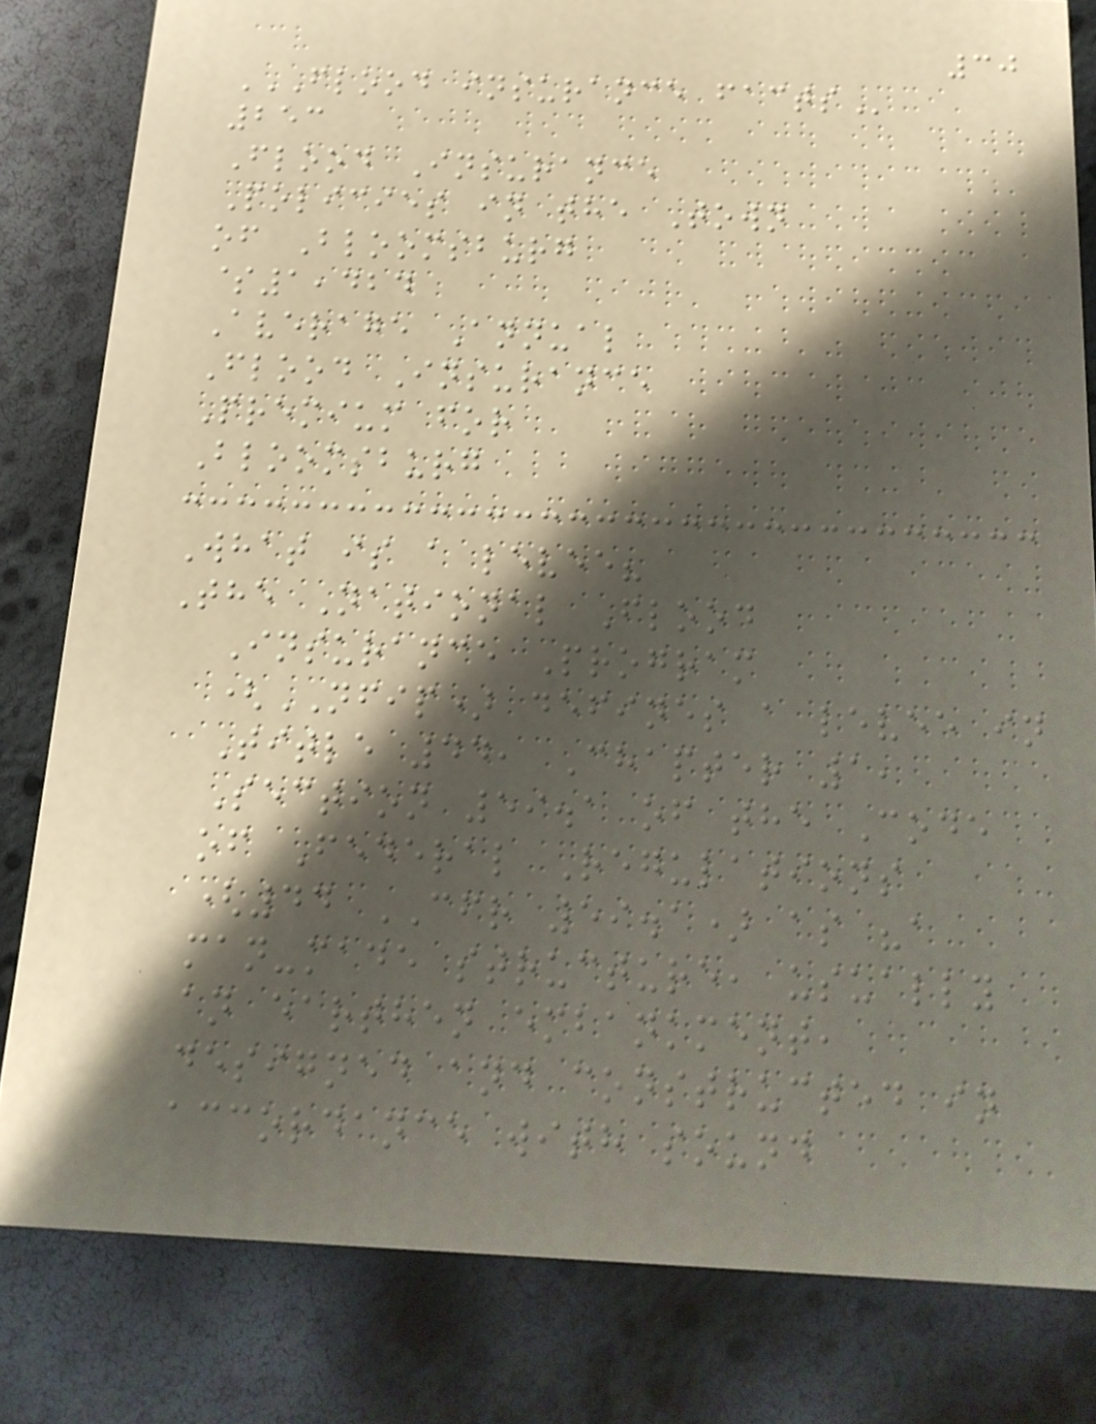30
FLOOD INSURANCE FACTS
253
Flood Insurance
Policies in the Town
of Bloomsburg
$1,424
Average Annual
Flood Insurance
Premium for
Bloomsburg
What is a levee?
The National Flood
Insurance Program
(NFIP) defines a levee in
Title 44, Chapter 1,
Section 59.1 of the Code
of Federal Regulations
(44 CFR 59.1) as "a
man-made structure, usually
an earthen embankment,
designed and constructed in
accordance with sound
